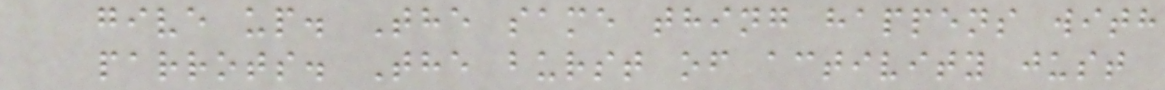give up. The same thing happens with
parrots. The burst of activity just
